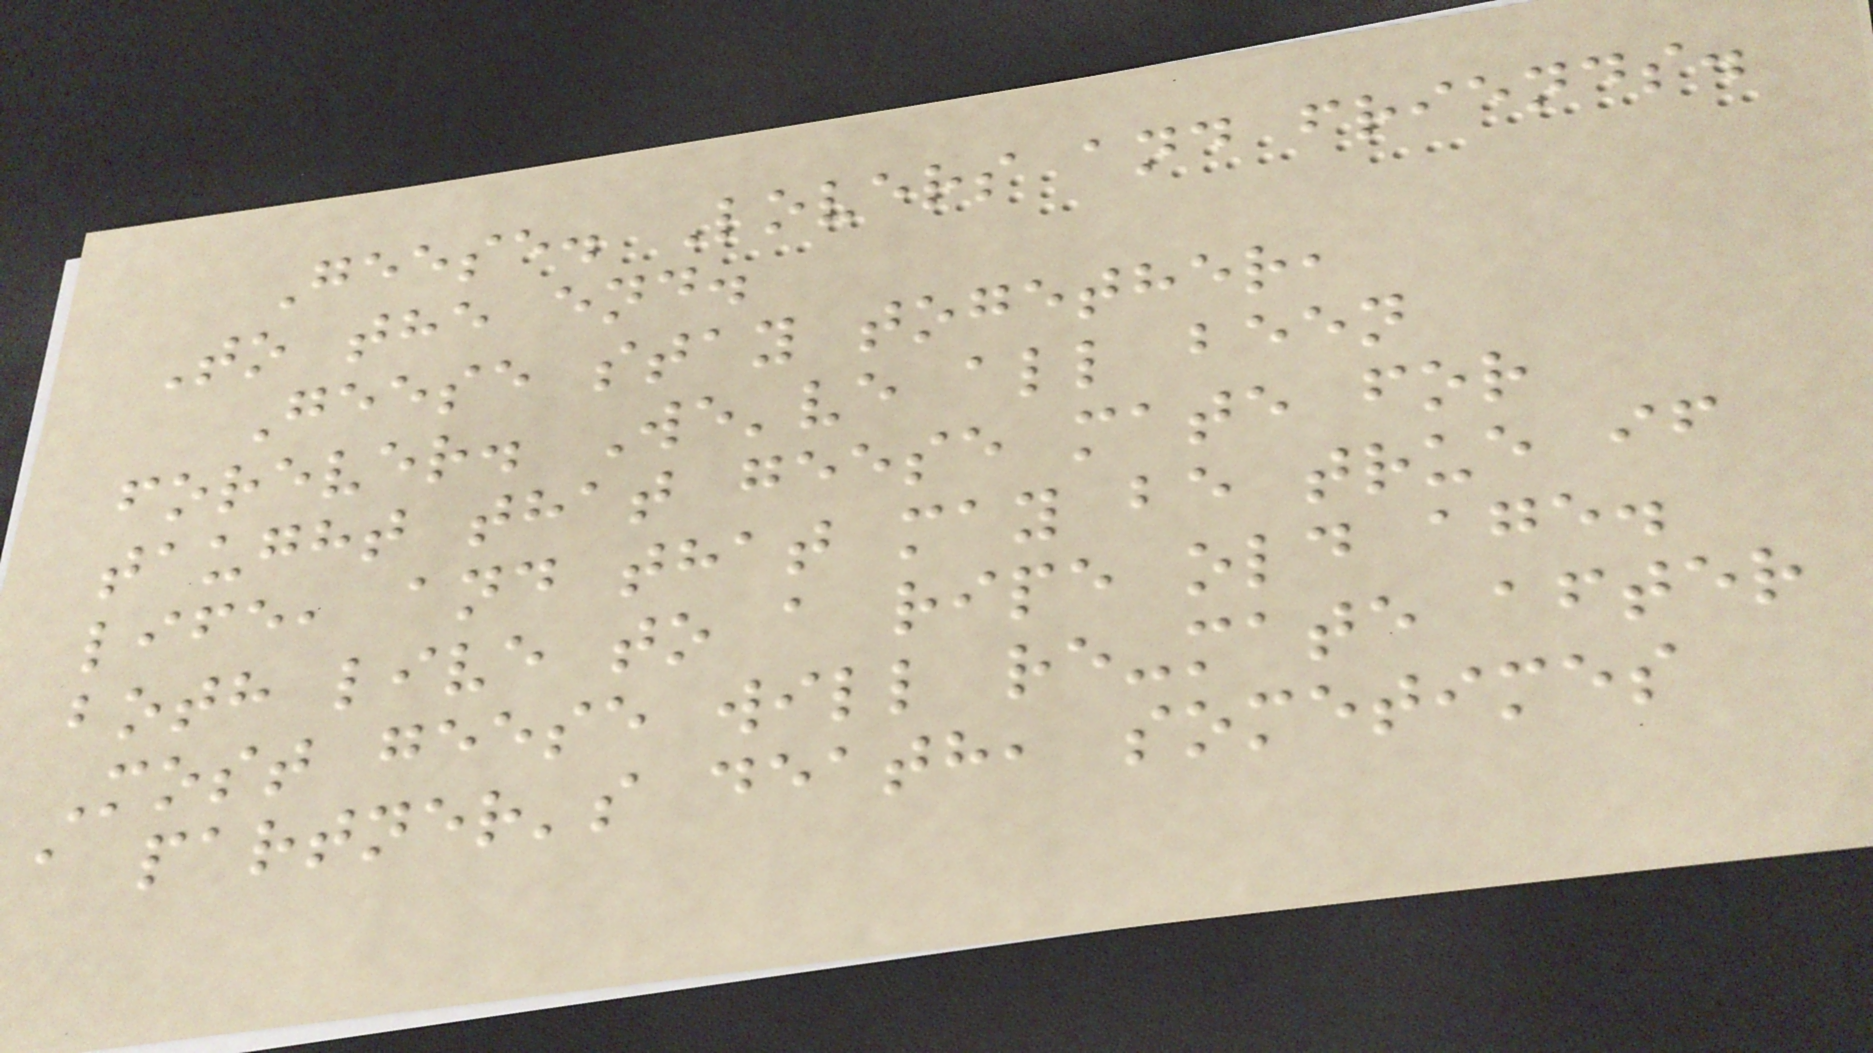Geese. Lovers and friends.
To the end.
Geese stay together,
forever. We've all been
taught that geese mate for
life, and that may be true if
both live to a ripe old age.
Most geese will re-mate after
a partner's death, sometimes
